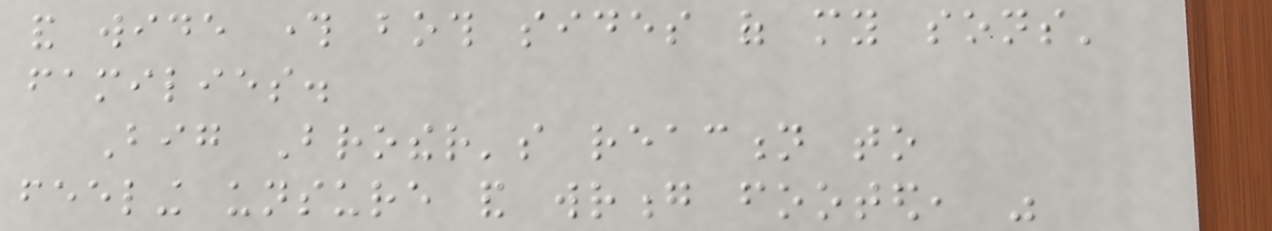and wide through both sides of my sons'
families.
Big Brother's reaction to
feeling unsure and wrong footed, was
